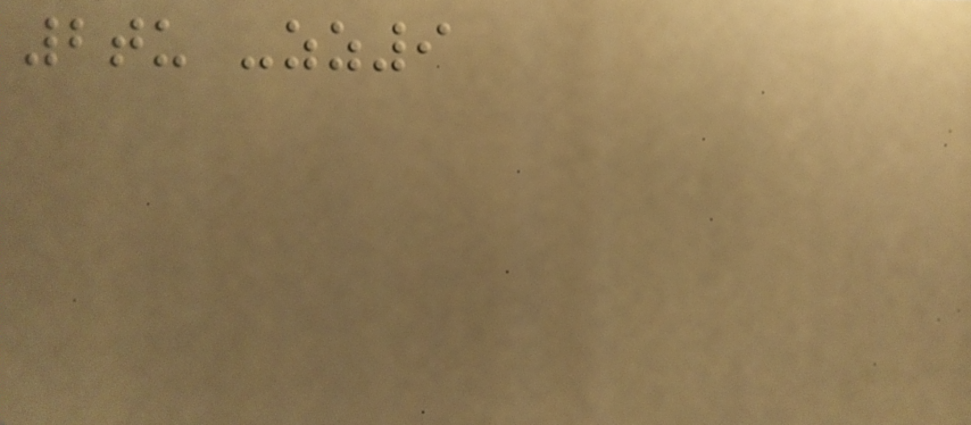2tu -zz9
